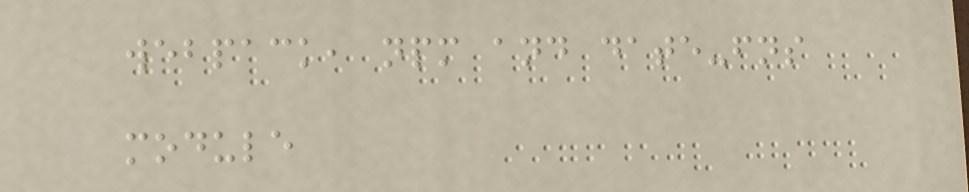webpack, npm and date-fns
module
